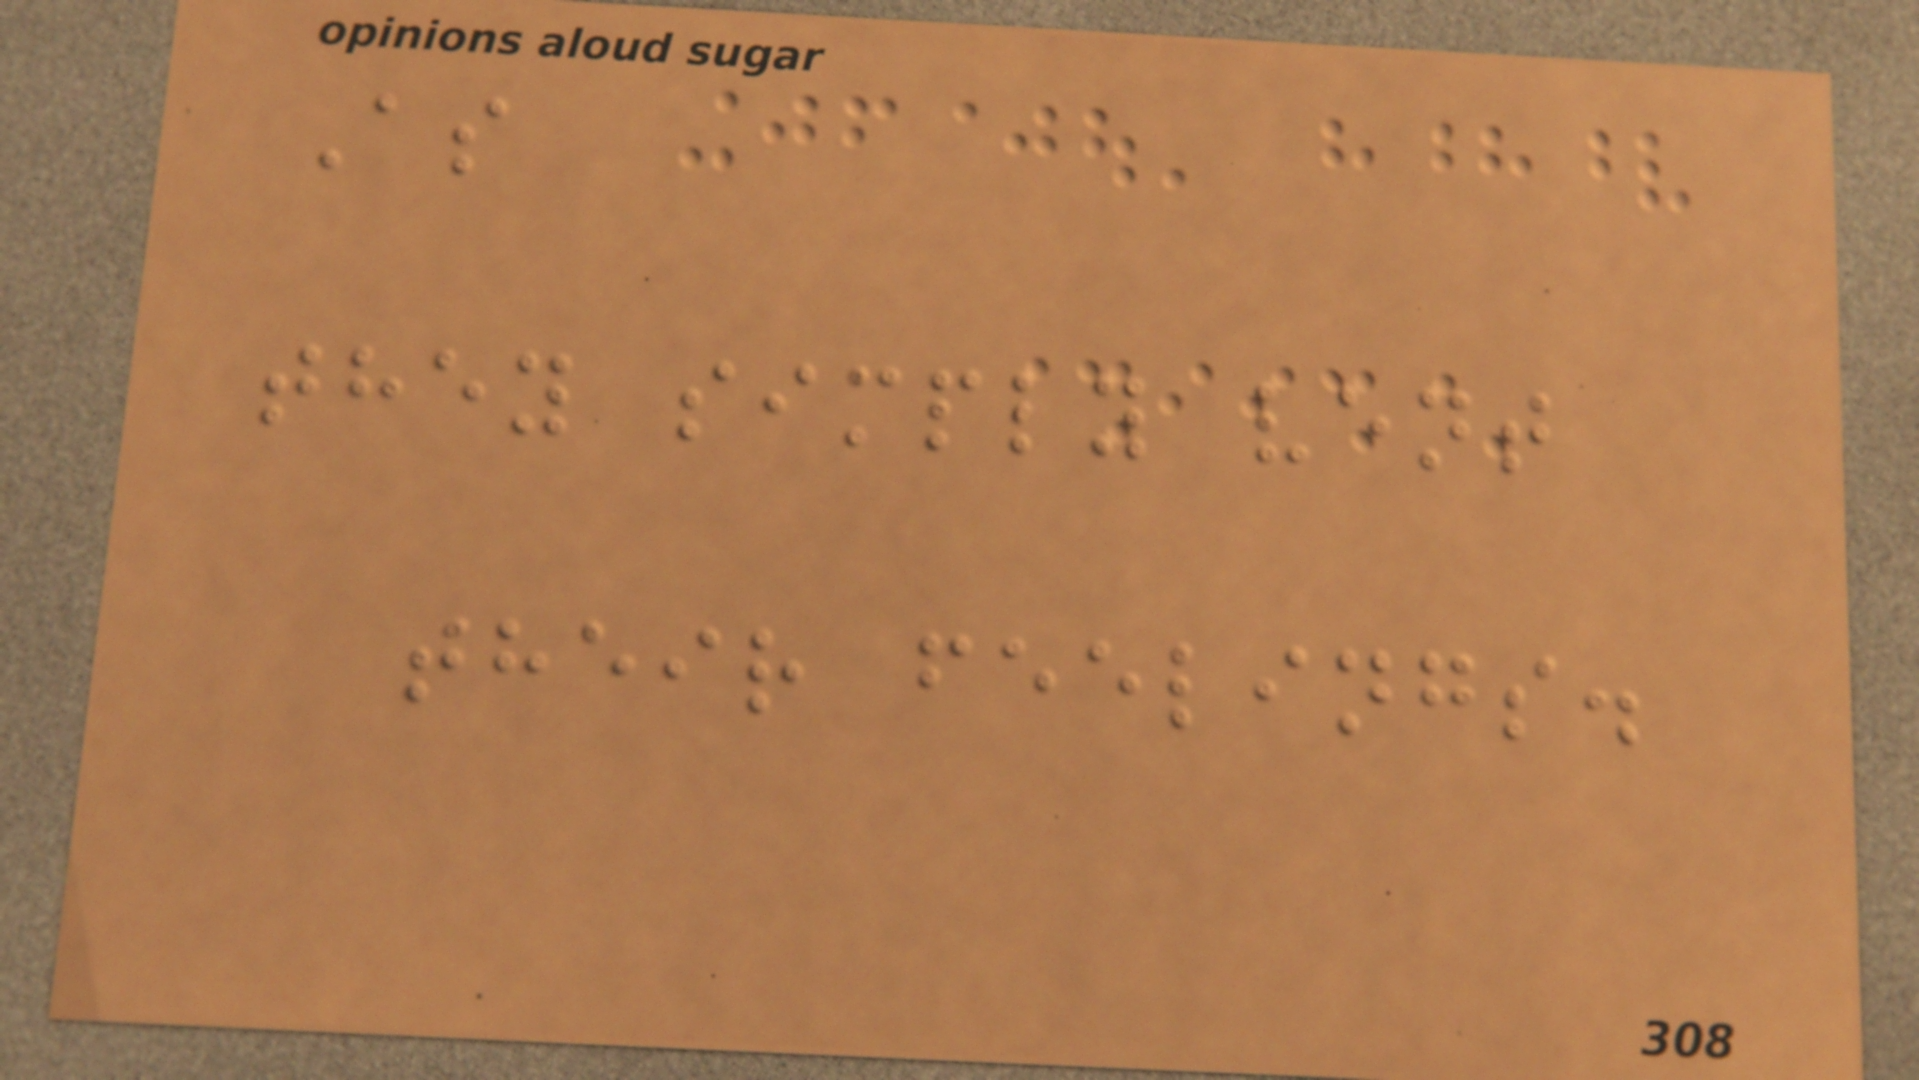As
they simply vent
their feelings.
